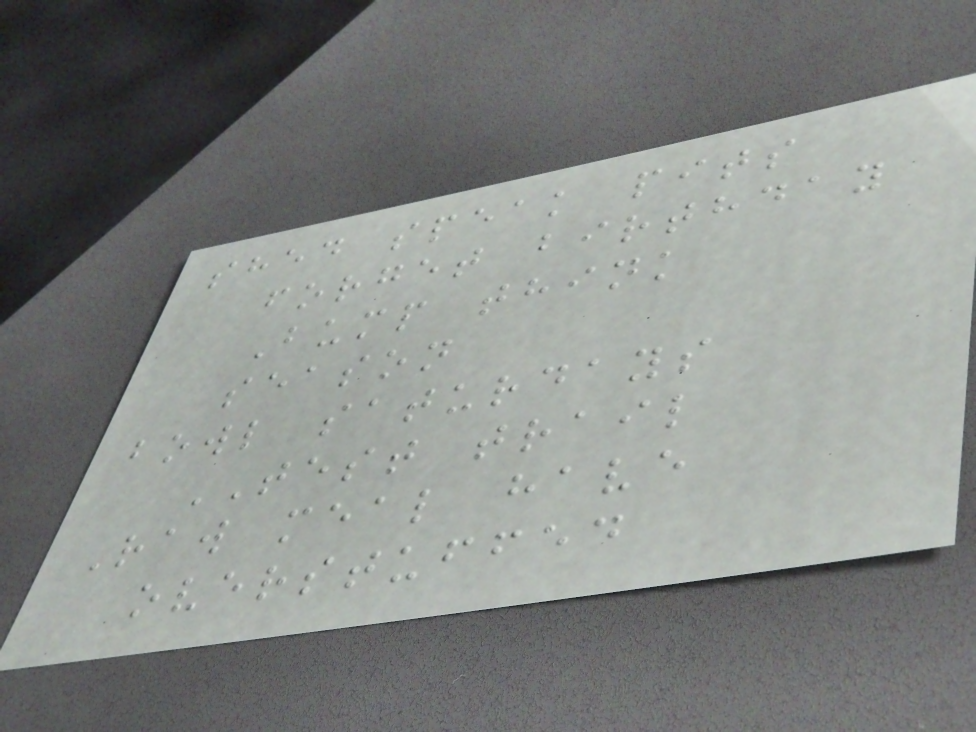shed speak pits
forget birthday
Bump think
season
bowl saturdays
TEST trail
Raw meal have
overstuffed
